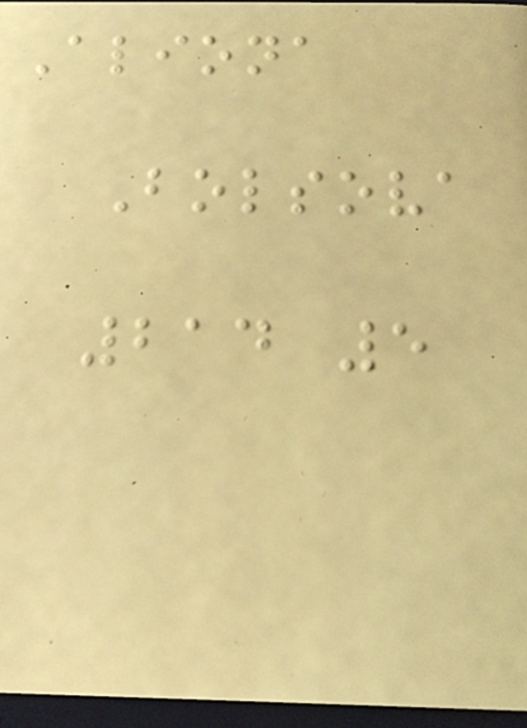Aliona
Bolsova
214 5
